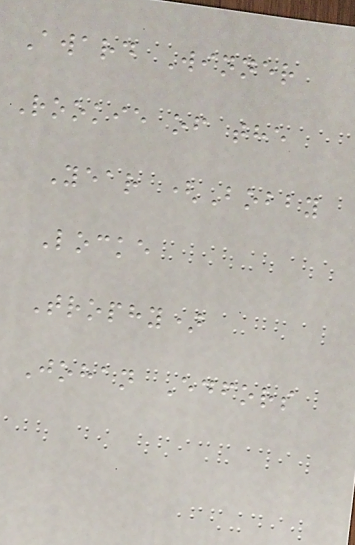Award Winner
Rookie of the
Year (Bobby
Locke
Trophy)
Johan Edfors
